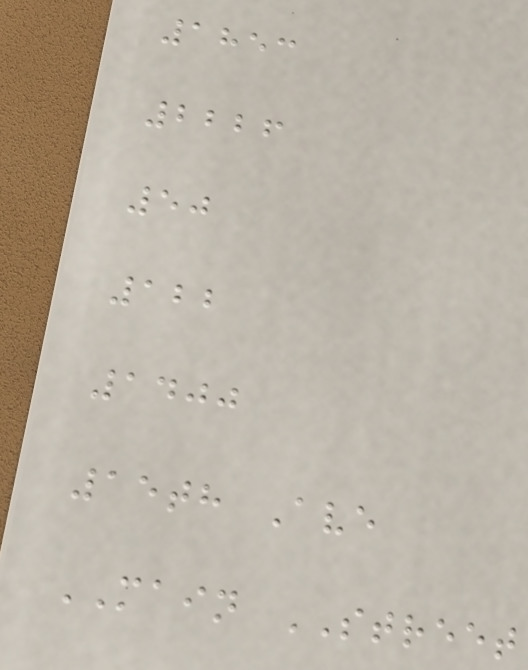1853
2226
50
122
1400
15th Ave
MAIN STREET
